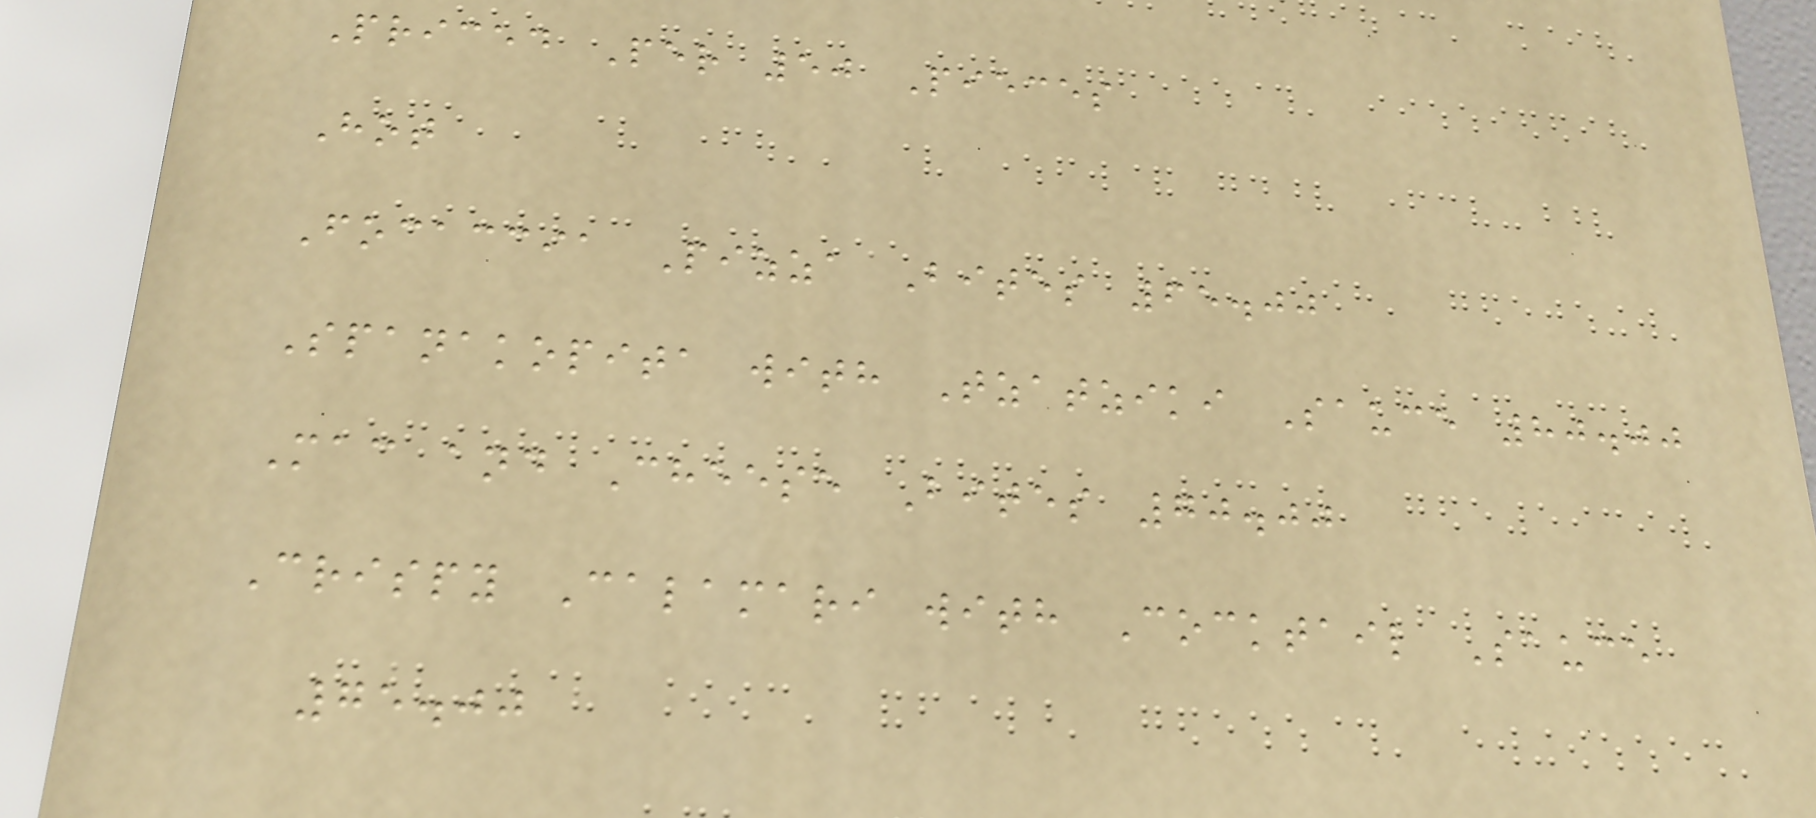Priced Per 50 Pieces
Hot
Focaccia Pizza Bites 65.00
Spanakopita with Tzatziki Sauce 80.00
Mac and Cheese Bites 70.00
Crispy Calamari with Cocktail Sauce
75.00
